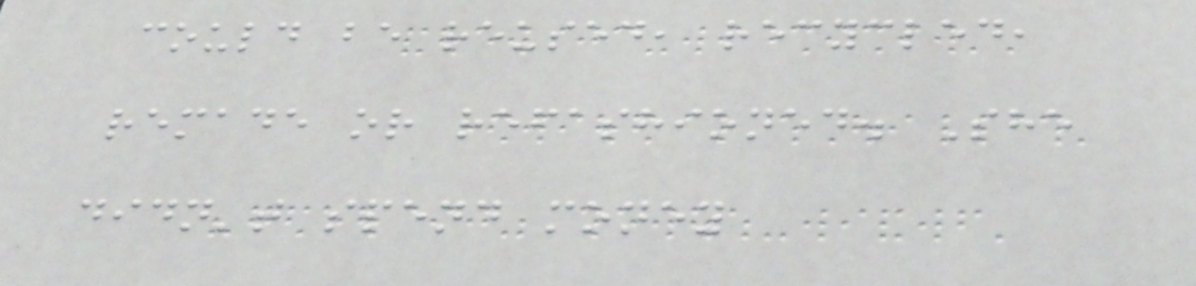could be reused, recycled,
remade or refashioned. She
didn't spend money
